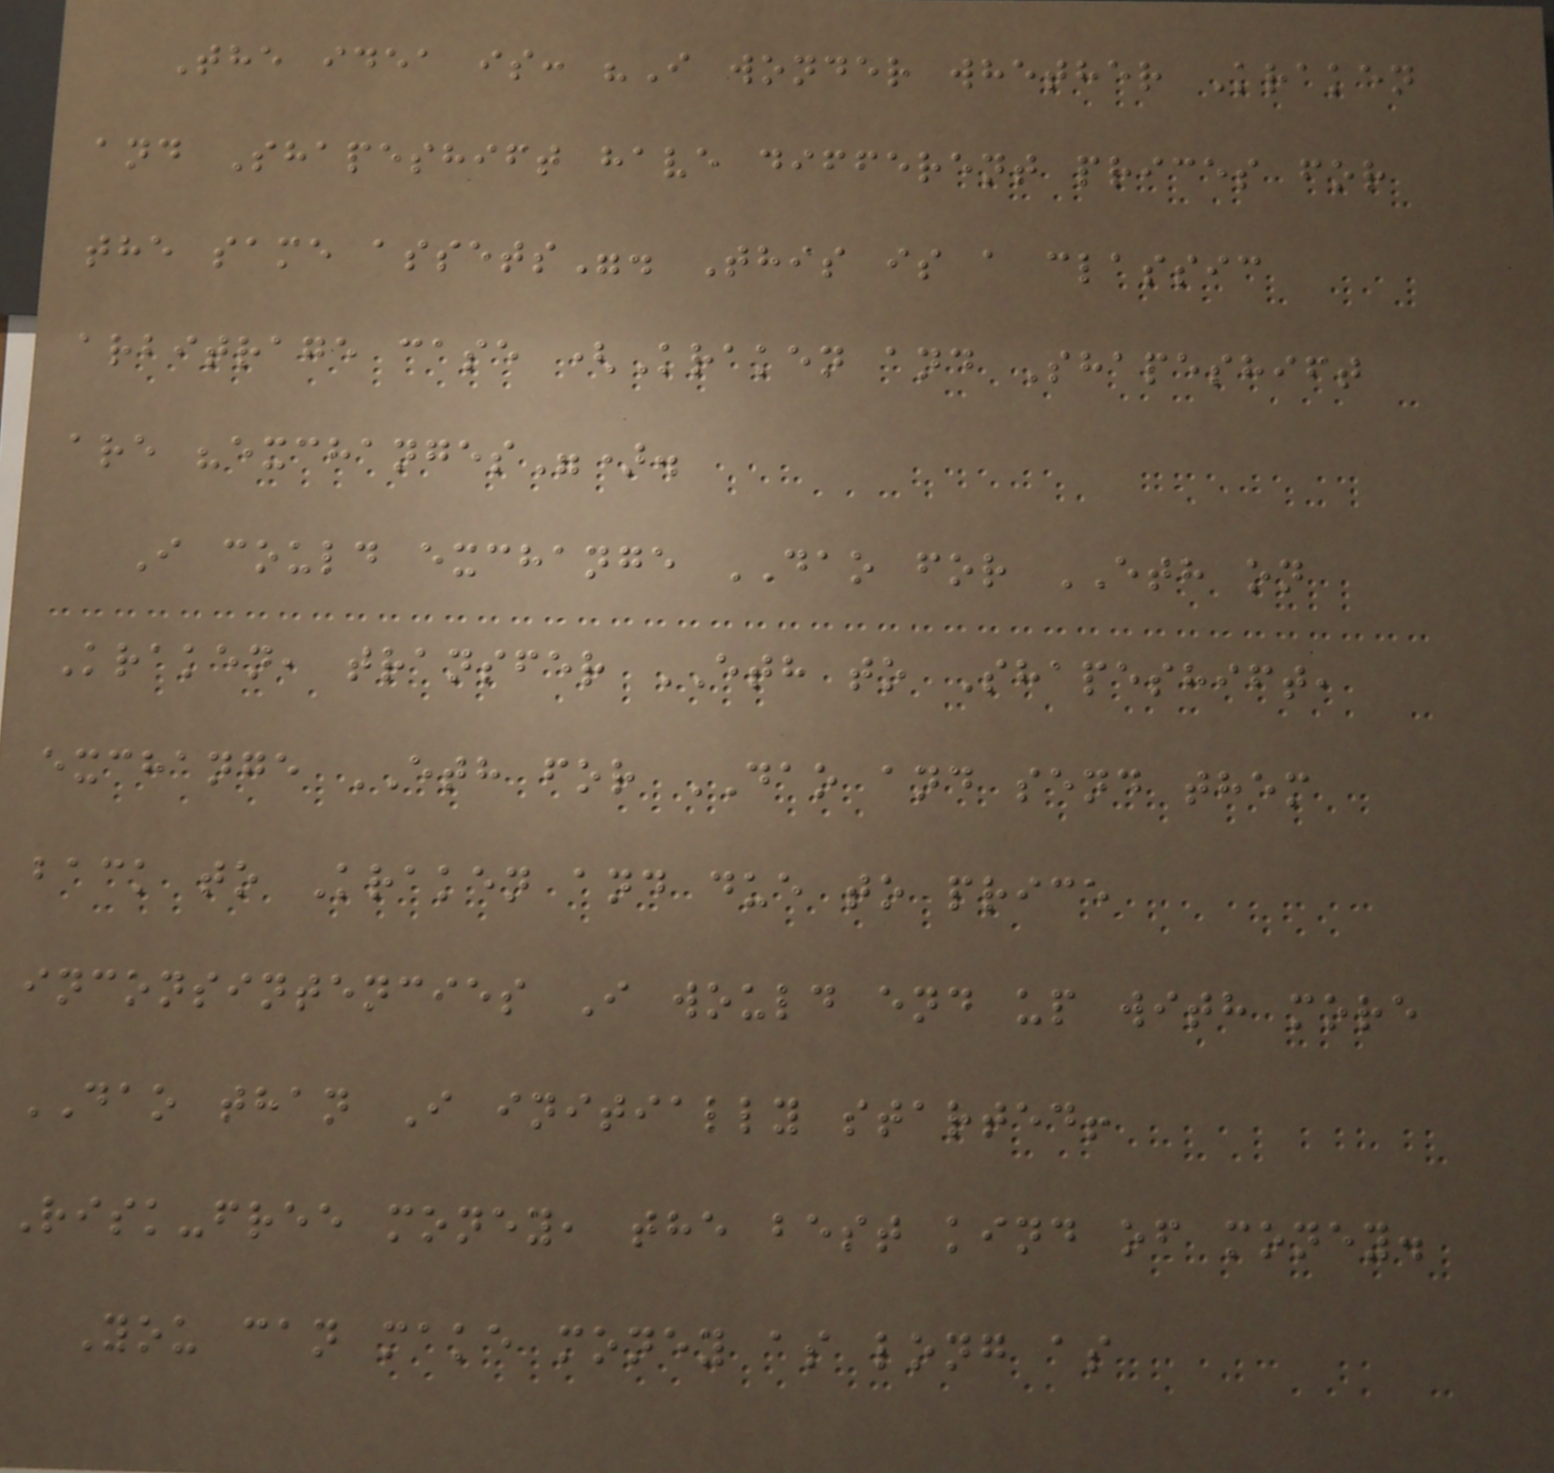The idea is: "I wonder whether Kraken
and Shapeshift have different prices for
the same assets". This is a classic
arbitrage case (Kraken and Shapeshift
are "exchanges").
I could exchange DAO for ETH on
Kraken, transfer ETH to Shapeshift,
exchange ETH for DAO and send them
back to Kraken and due to price
inconsintencies I would end up with more
DAO than I initially started!
Risk-free money, the best kind of money.
You can make money as long as
